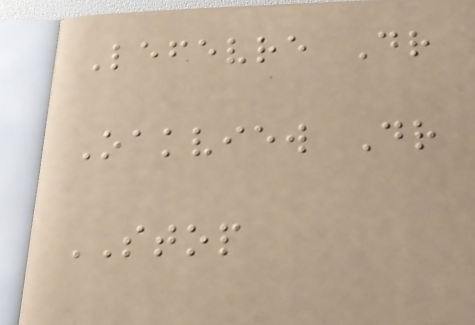Lefevre Dr
Oakview Dr
STOP
